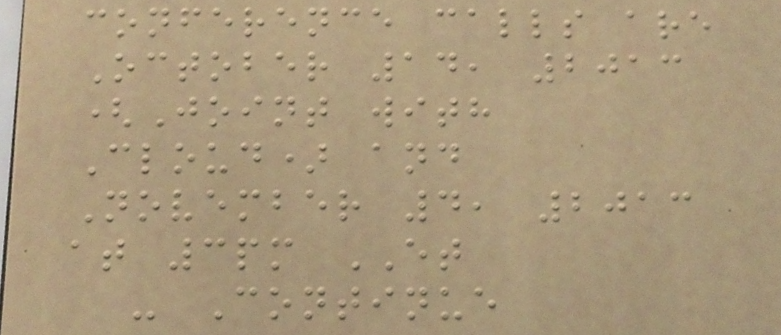conference calls are
October 14, 2013
(Joint with
Cloud) and
November 4, 2013
at 3pm ET
- Continue
